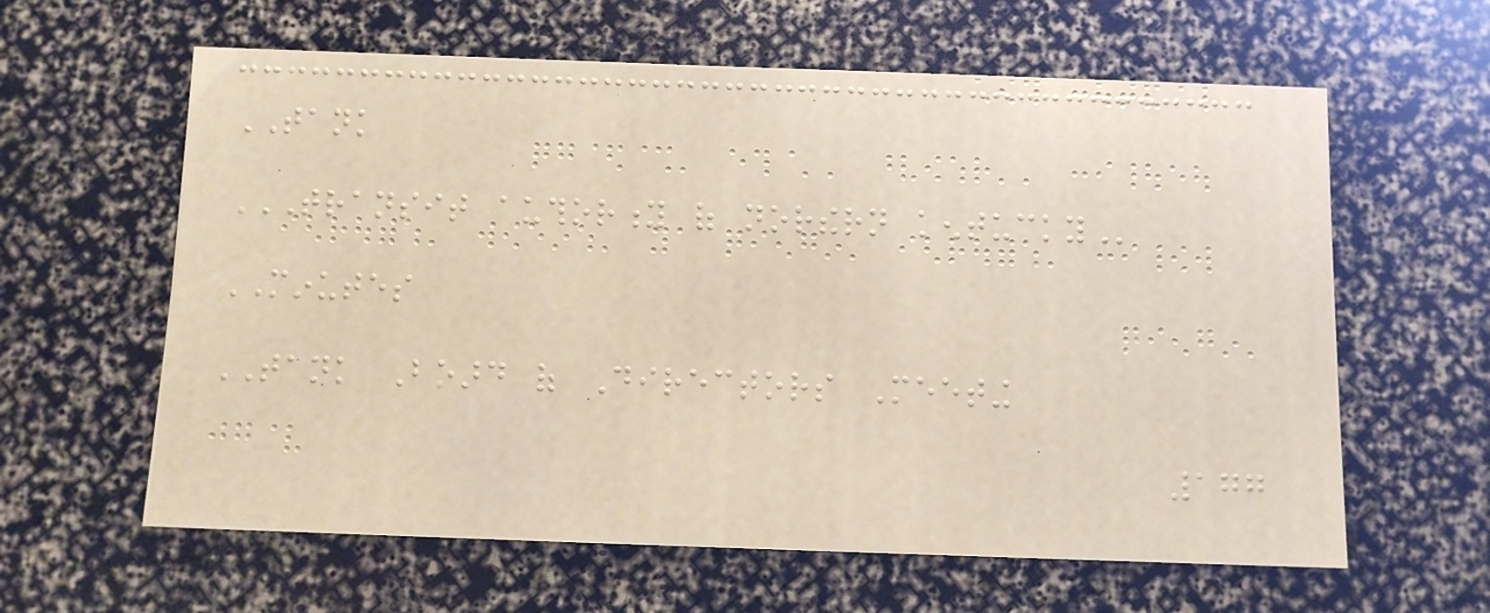TANK
TRANSIT AUTHORITY OF NORTHERN KENTUCKY
MINUTES
TANK Board of Directors Meeting
177
